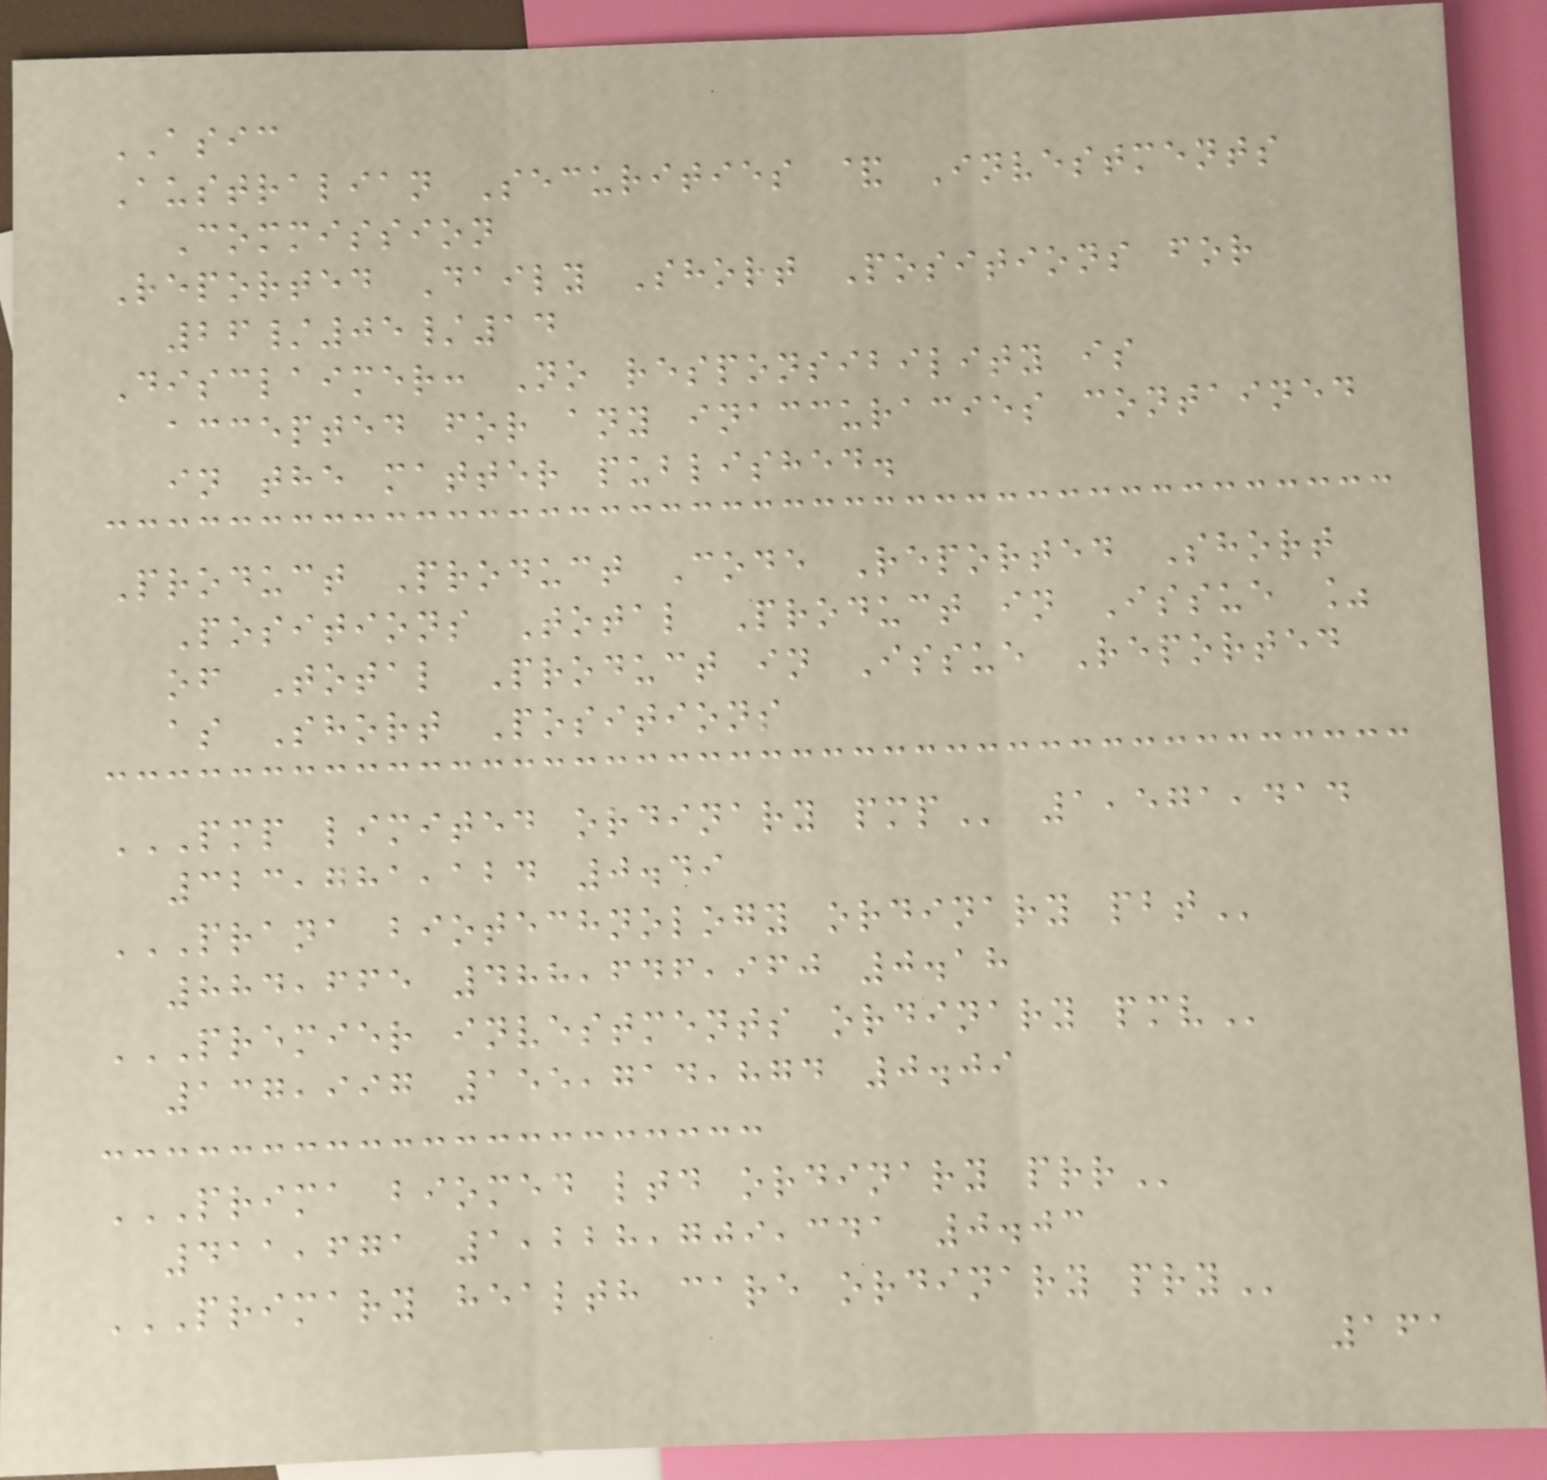ASIC
Australian Securities & Investments
Commission
Reported Daily Short Positions for
26/05/14
Disclaimer: No responsibility is
accepted for any inaccuracies contained
in the matter published.
Product Product Code Reported Short
Positions Total Product in Issue %
of Total Product in Issue Reported
as Short Positions
PMP LIMITED ORDINARY PMP 1,571,414
323,781,124 0.49
PRANA BIOTECHNOLOGY ORDINARY PBT
884,665 488,646,960 0.18
PREMIER INVESTMENTS ORDINARY PMV
137,997 155,714,874 0.09
PRIMA BIOMED LTD ORDINARY PRR
411,671 1,228,709,341 0.03
PRIMARY HEALTH CARE ORDINARY PRY
161
